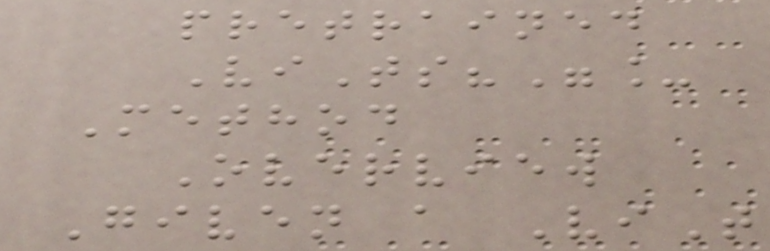pretrained
ViTs?"_
Method
Overview
Given a ViT
